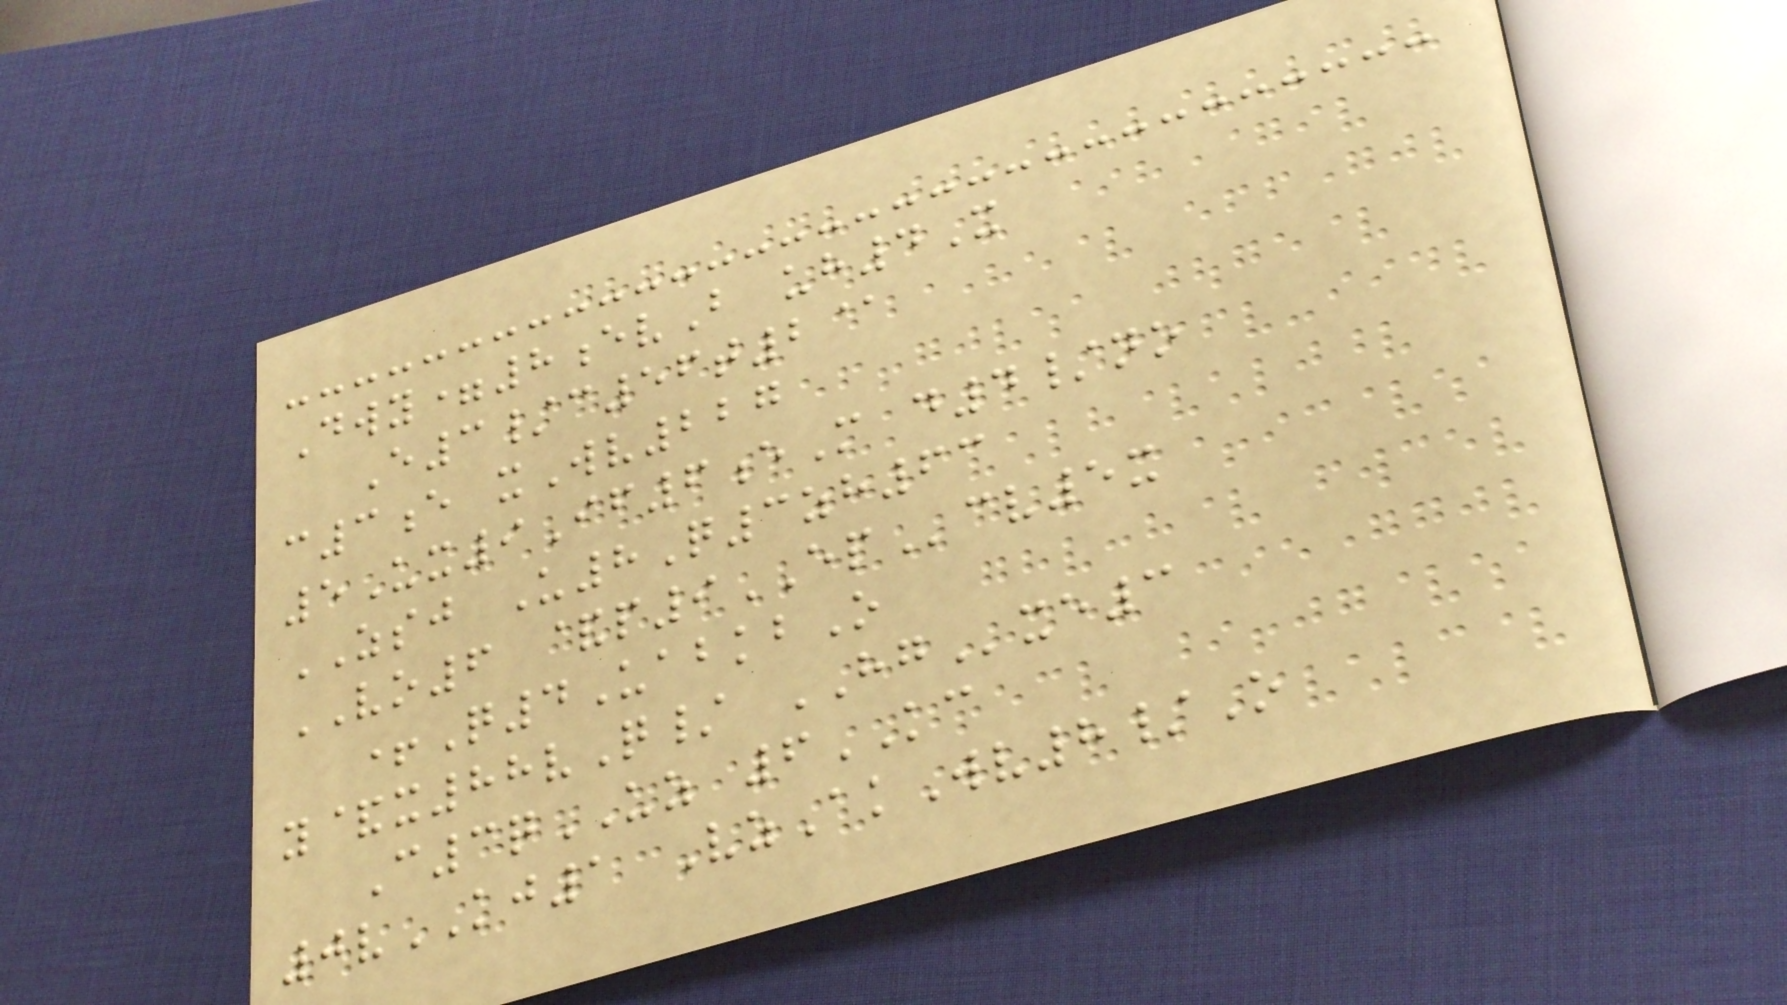Dwy=8evB uh4X
E3/c56t2@
c3e xWv227
5Ux9If6eM d4/no
ZSJ U8Q3zh63
VO6 &p9EPcv5x
+Q4UabkbO
y&x88vQ/ HGxe3
C3qUZ 6KC
0vKJ1 VzAkWv8/O
